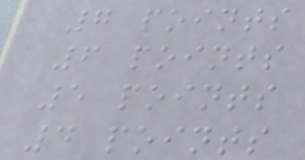7 points
6 points
5 points
4 points
